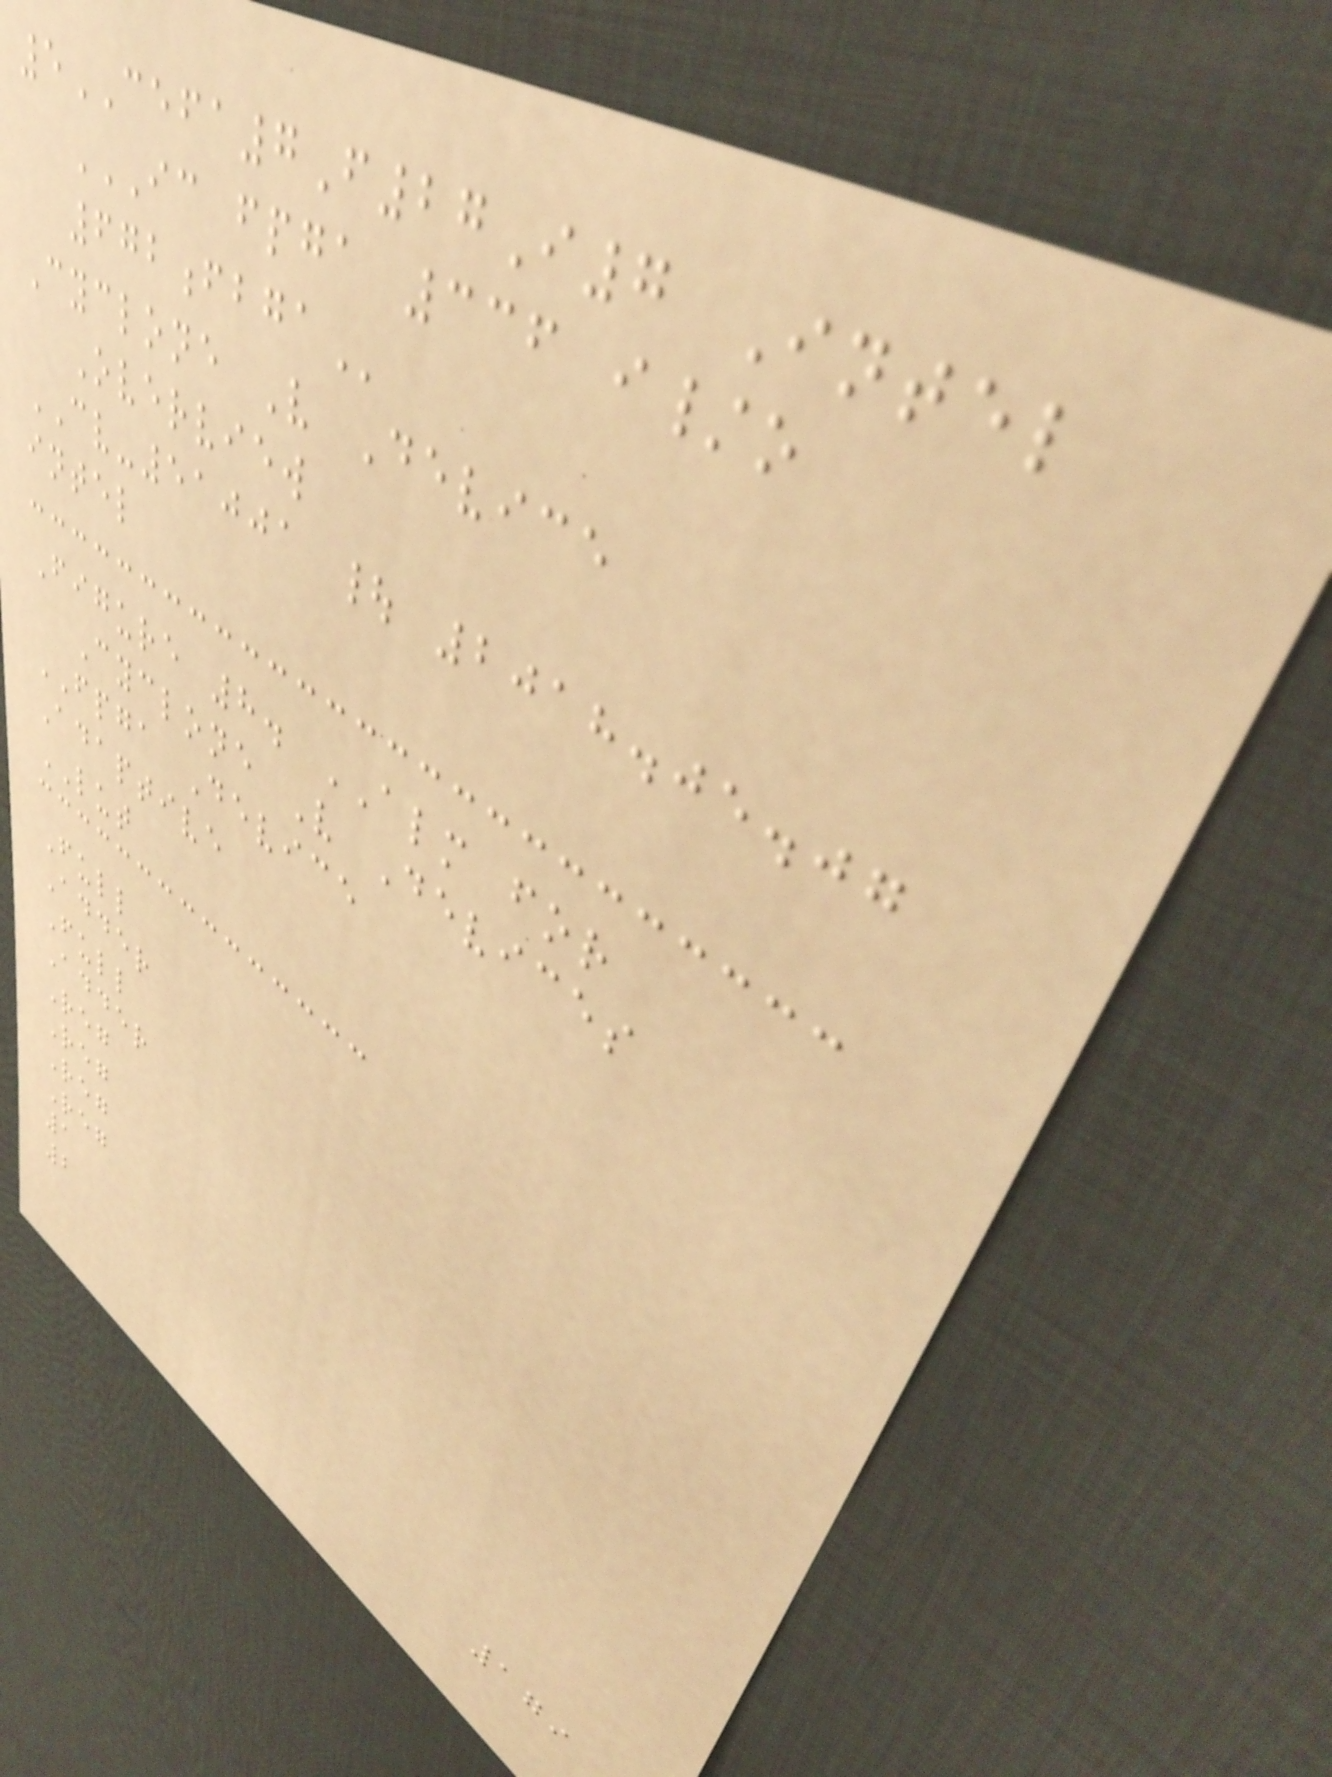5CEFA7F27I7 Intel
IC FPGA 336 I/O
672FBGA
Cyclone V Device
Overview
CV-51001 | 2018.05.07
intel
Figure 8. ALM for
Cyclone V Devices
FPGA Device
Adaptive
LUT
Full
Adder
Full
Adder
Reg
Reg
Reg
Reg
1
2
179
